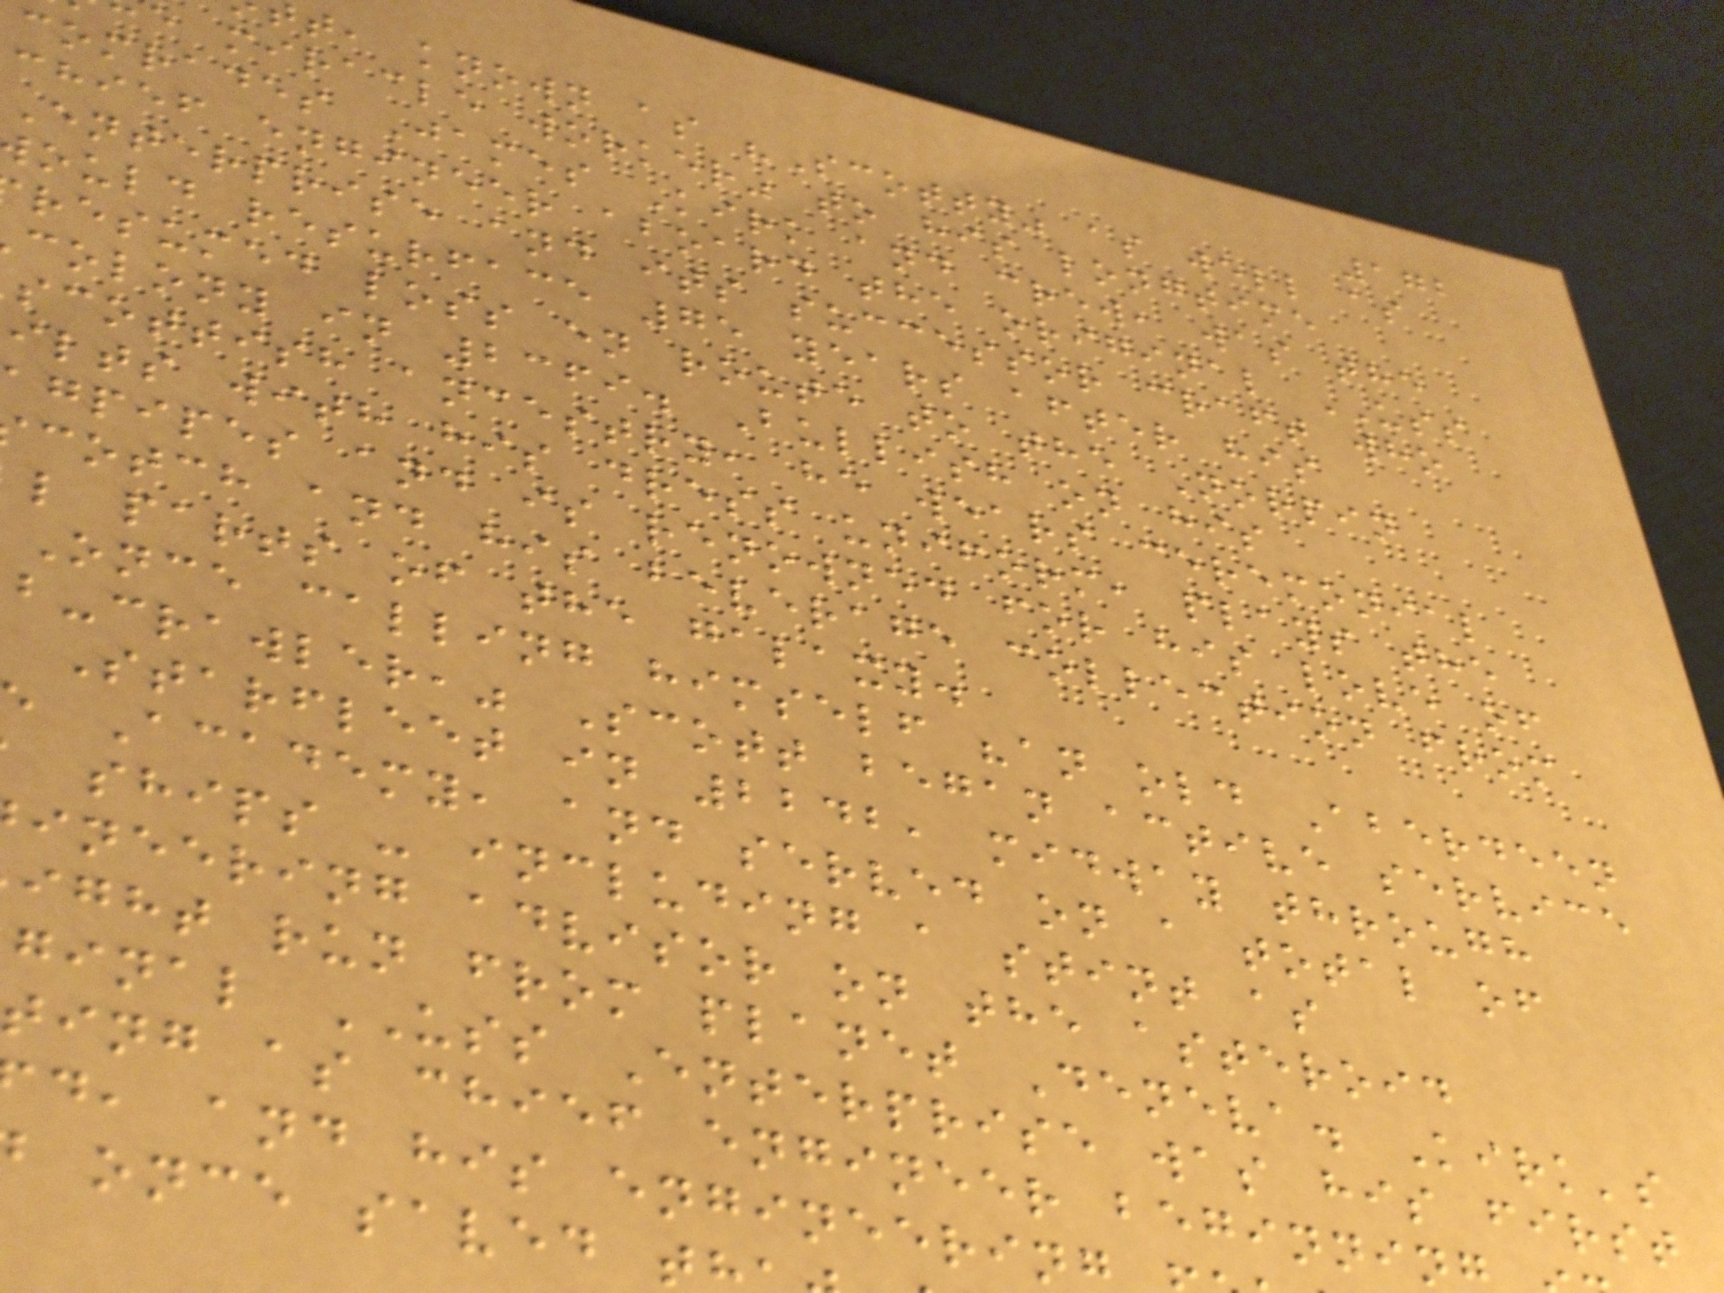172
t, known as "Scotty" as well as
e miracle worker" to his longtime
comrades James Kirk and crew, was the
chief engineer aboard the original USS
Enterprise and its successor craft who
ould resurface 75 years after his
resumed loss en route to the Norpin
colony in 2369. Bullish on his
scottish ancestry, he wears ceremonial
ilts with his dress uniform, plays the
agpipes and is renowned for his love of
cotch and his beverage collection from
l parts of the galaxy.
Once calling himself "an old Aberdeen
b-crawler," Scott began active service
Starfleet in 2242, midway through
Academy, and served on a total of
ships - including a stint as
ineering advisor on the asteroid
ight run from planet Deneva. Kirk's
ginal USS Enterprise was his first
ting as chief engineer beginnin
d, and his engineerin
once saved t
